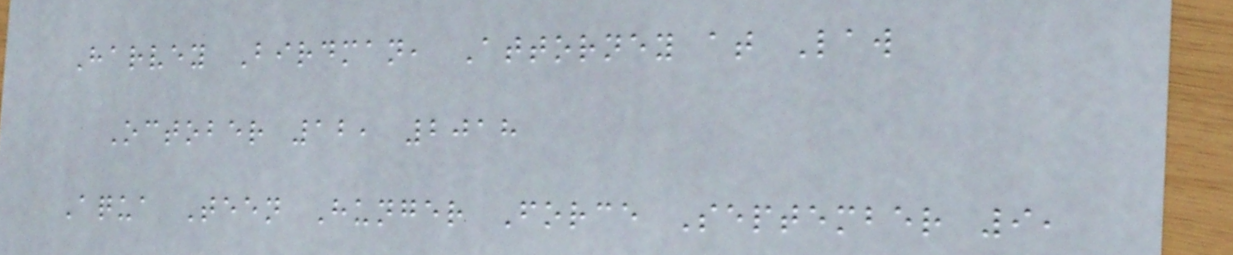Harvey Birdman, Attorney at Law
October 12, 2018
Aqua Teen Hunger Force September 9,
